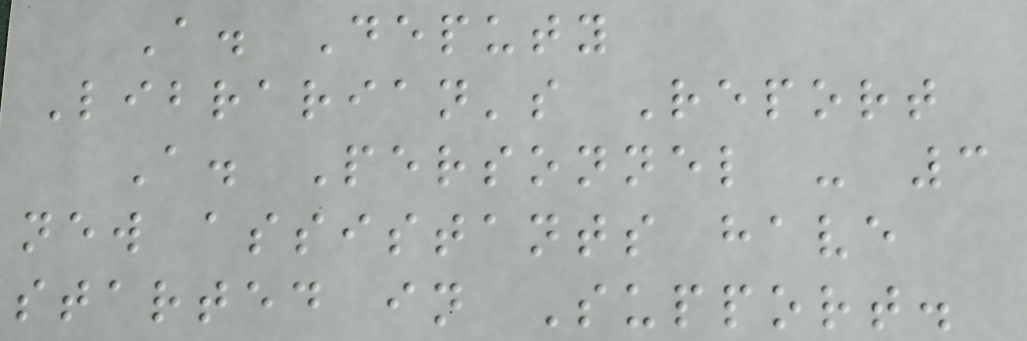A. Deputy
Librarian's Report
A. Personnel - 3
new assistants have
started in Support.
